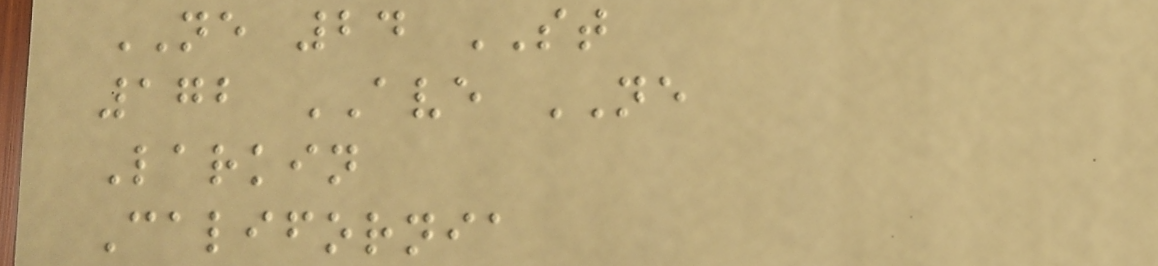NE 24 ST
172 AVE NE
Larkin
California
